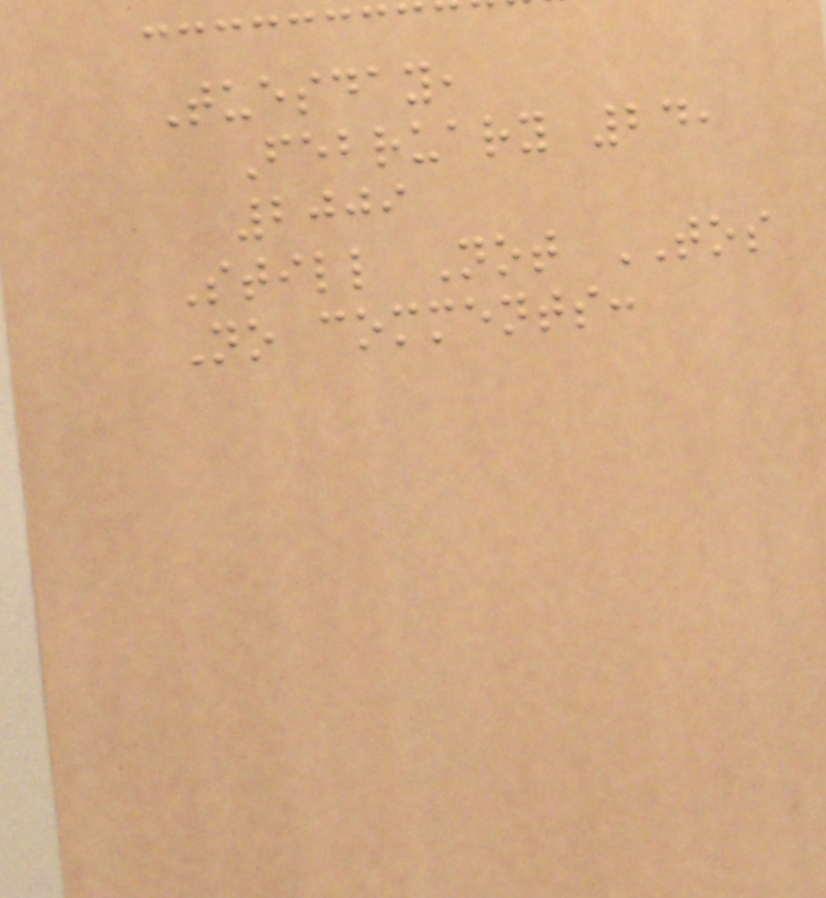Tuesday,
February 24,
2009
Still Not TOS
No comments:
